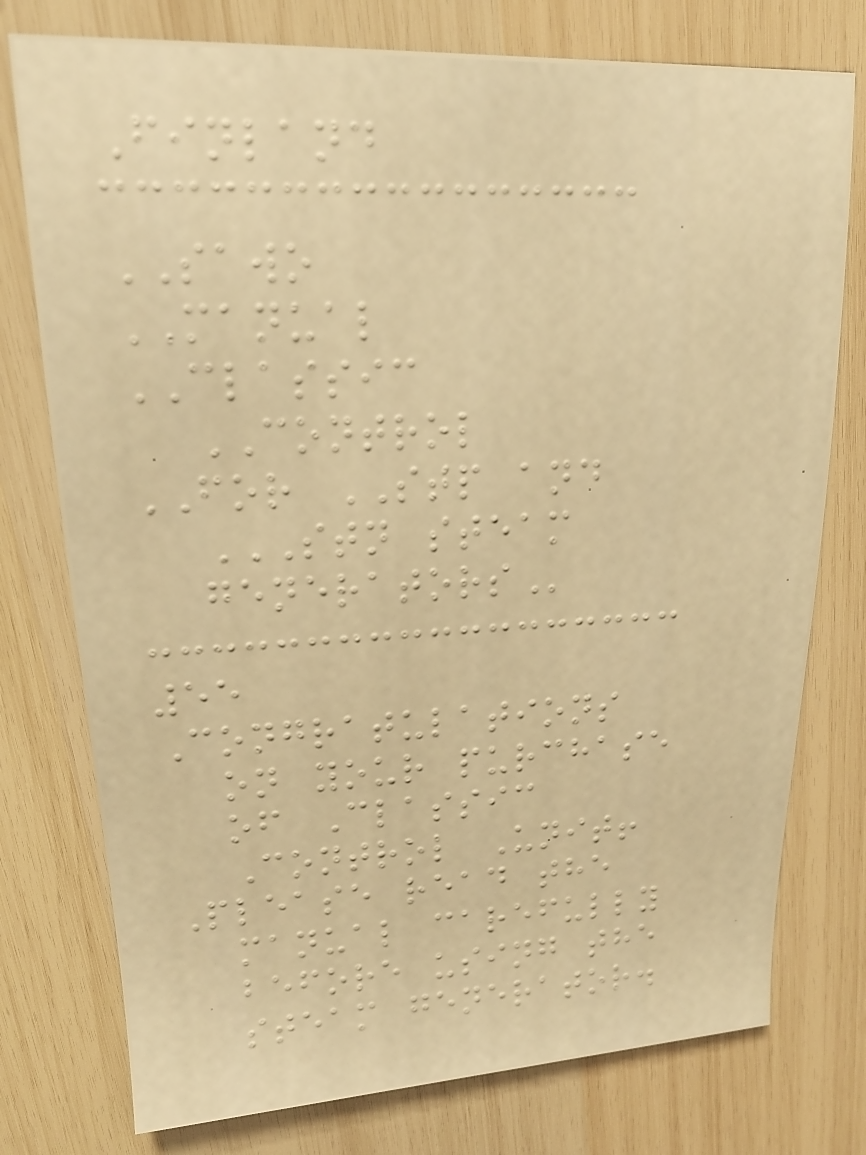Finland
SAWO
MANUAL
CLASSIC
CONTROL
FOR STP and
STN STEAM
GENERATORS
55
Congratulations
on your purchase
of Classic
Control Unit!
Please read the
manual carefully
before using the
steam generator.
